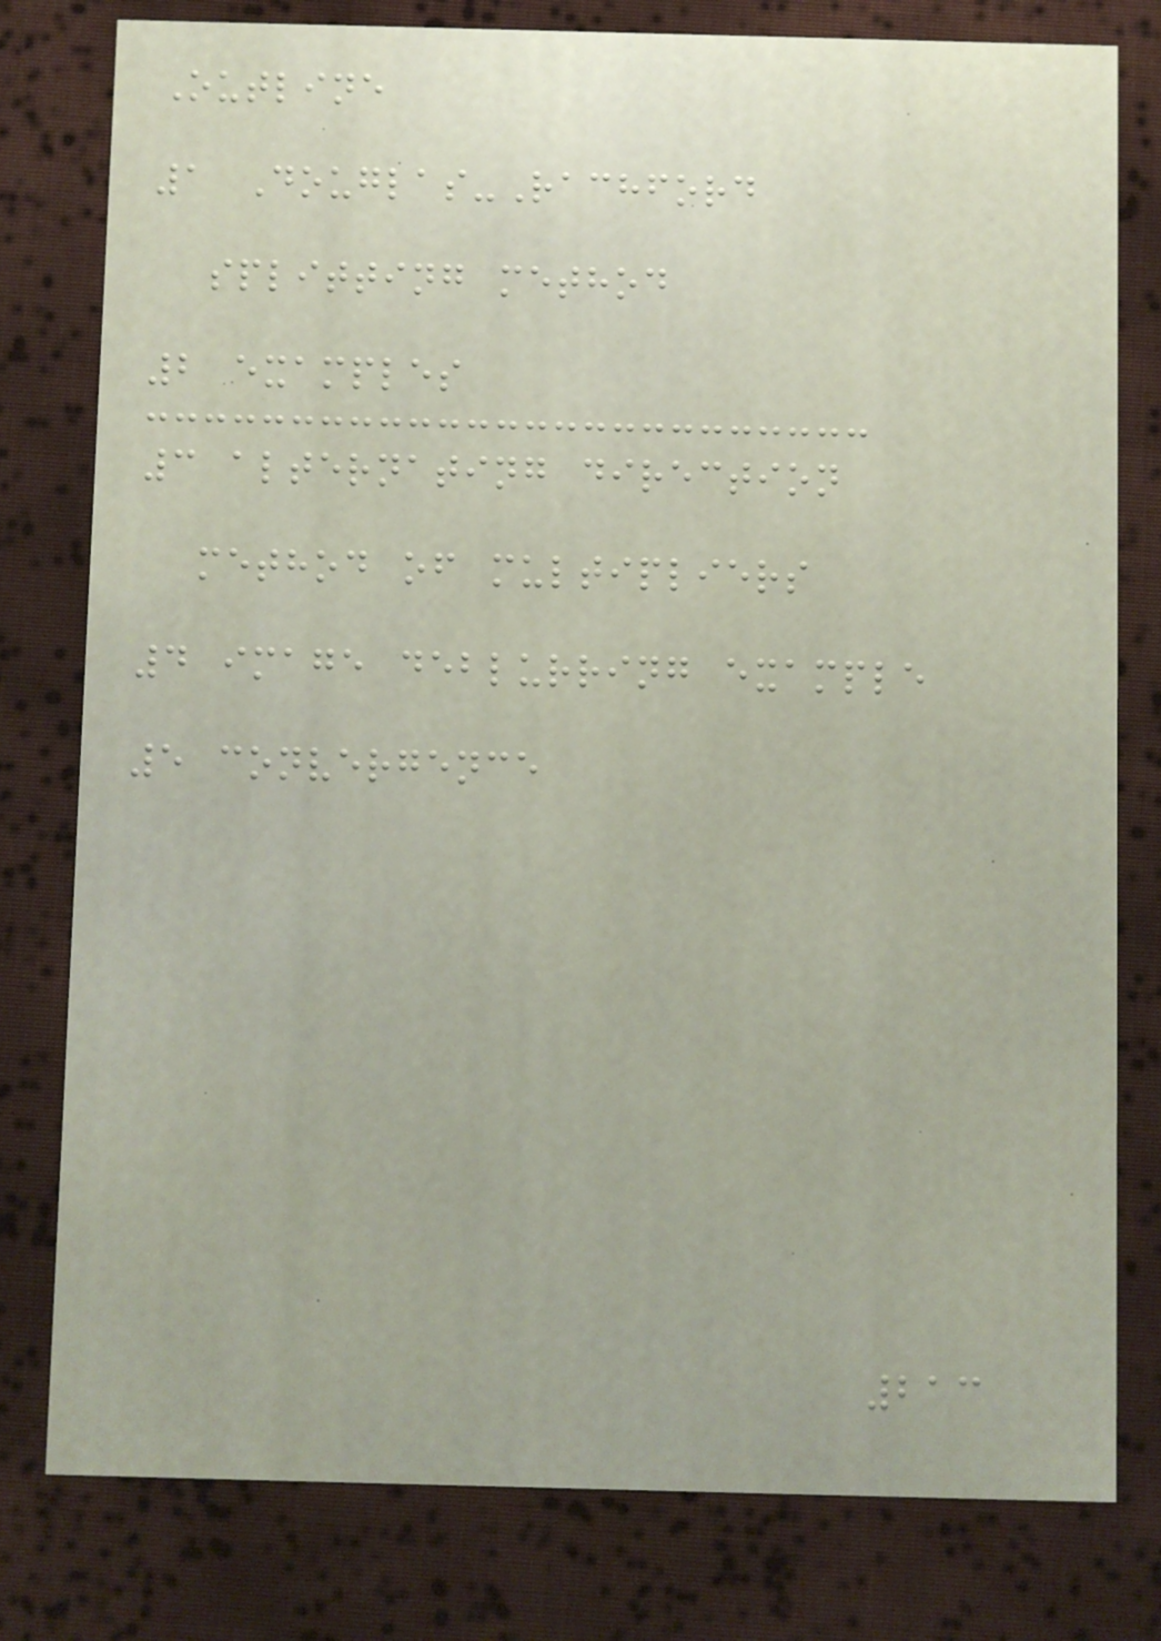Outline
1 Douglas-Rachford
splitting method
2 examples
3 alternating direction
method of multipliers
4 image deblurring example
5 convergence
213
